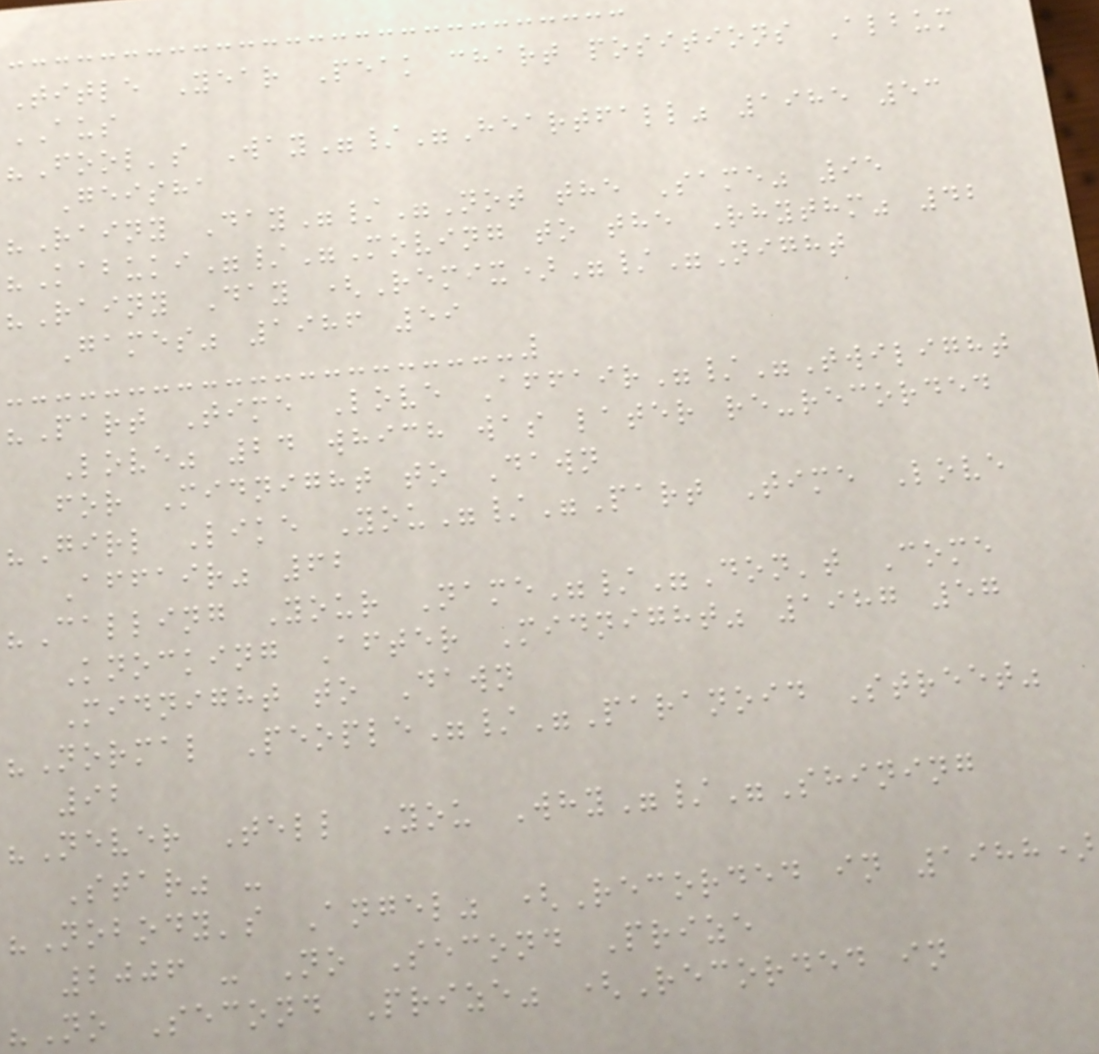Title Year Peak chart positions Album
AUS
"Fool's Way"/"Heartfall" 1985 53
Geisha
"Rainy Day"/"Not the Same" 95
"Kabuki"/"Moving to the Rhythm" 42
"Rainy Day (Remix)"/"Night
Games" 1986 59
"Part Time Love Affair"/"Twilight
Love" 24 which was later re-recorded
for Midnight to Dawn
"Girl Like You"/"Part Time Love
Affair" 62
"Calling Your Name"/"Don't Come
Knocking After Midnight" 1987 57
Midnight to Dawn
"Normal People"/"Paranoid Street"
92
"Never Tell You Why"/"Shining
Star" -
"Nobody's Angel" (Recorded in 1988)
2006 - No Second Prize
"No Second Prize" (Recorded in
